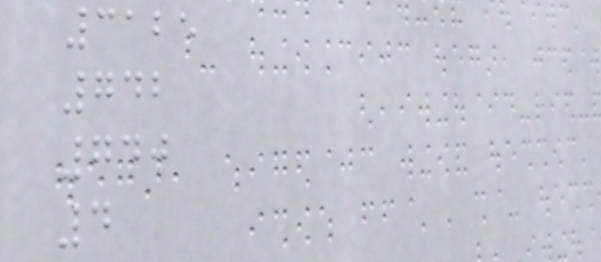3125
742
740
4
